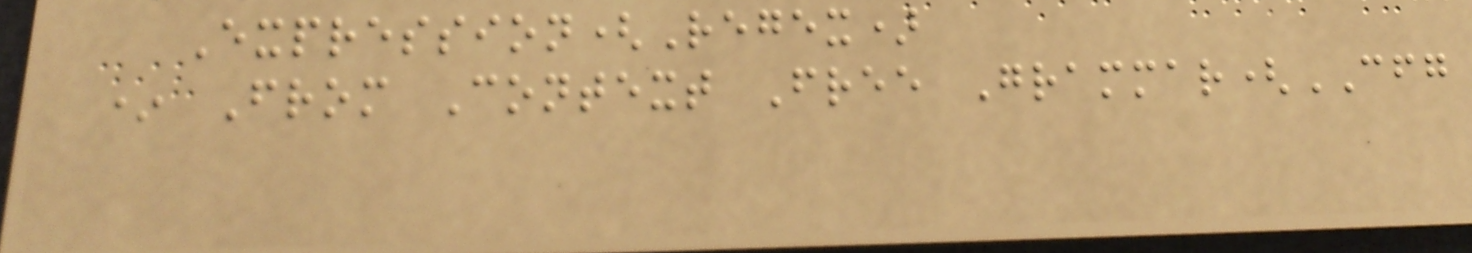Expression(Regex)
* From Context Free Grammar(CFG
